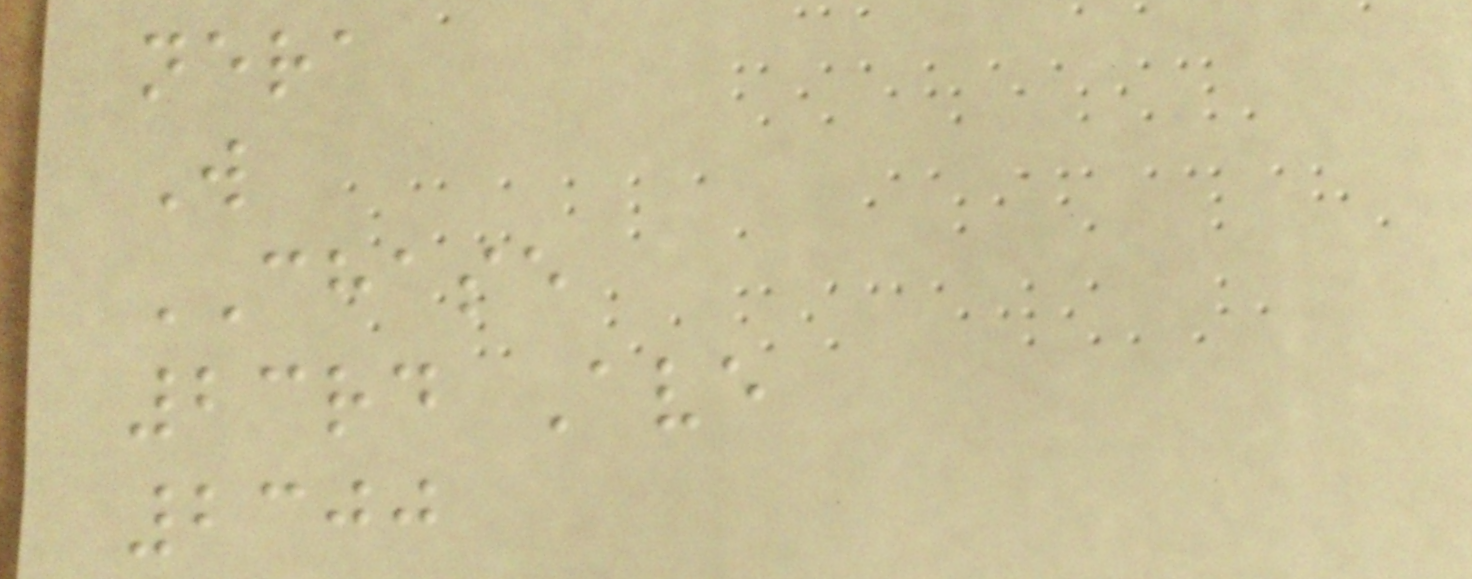nera
W
CHASE
23rd Ave
2300
